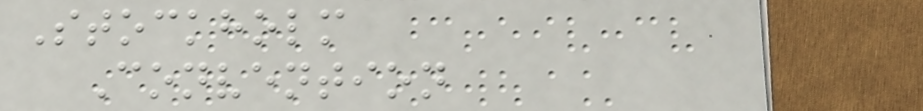Stockholm
Convention
